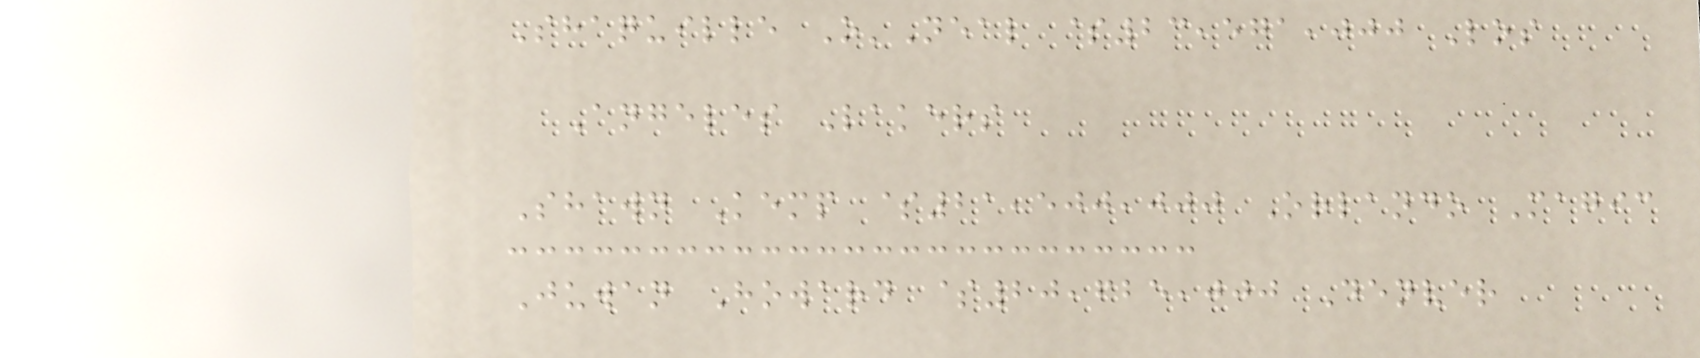Shaquille O'Neal $23,571,000 Los
Angeles Lakers
Shawn Kemp $21,500,000 Orlando Magic
Juwan Howard $20,625,000 Denver
